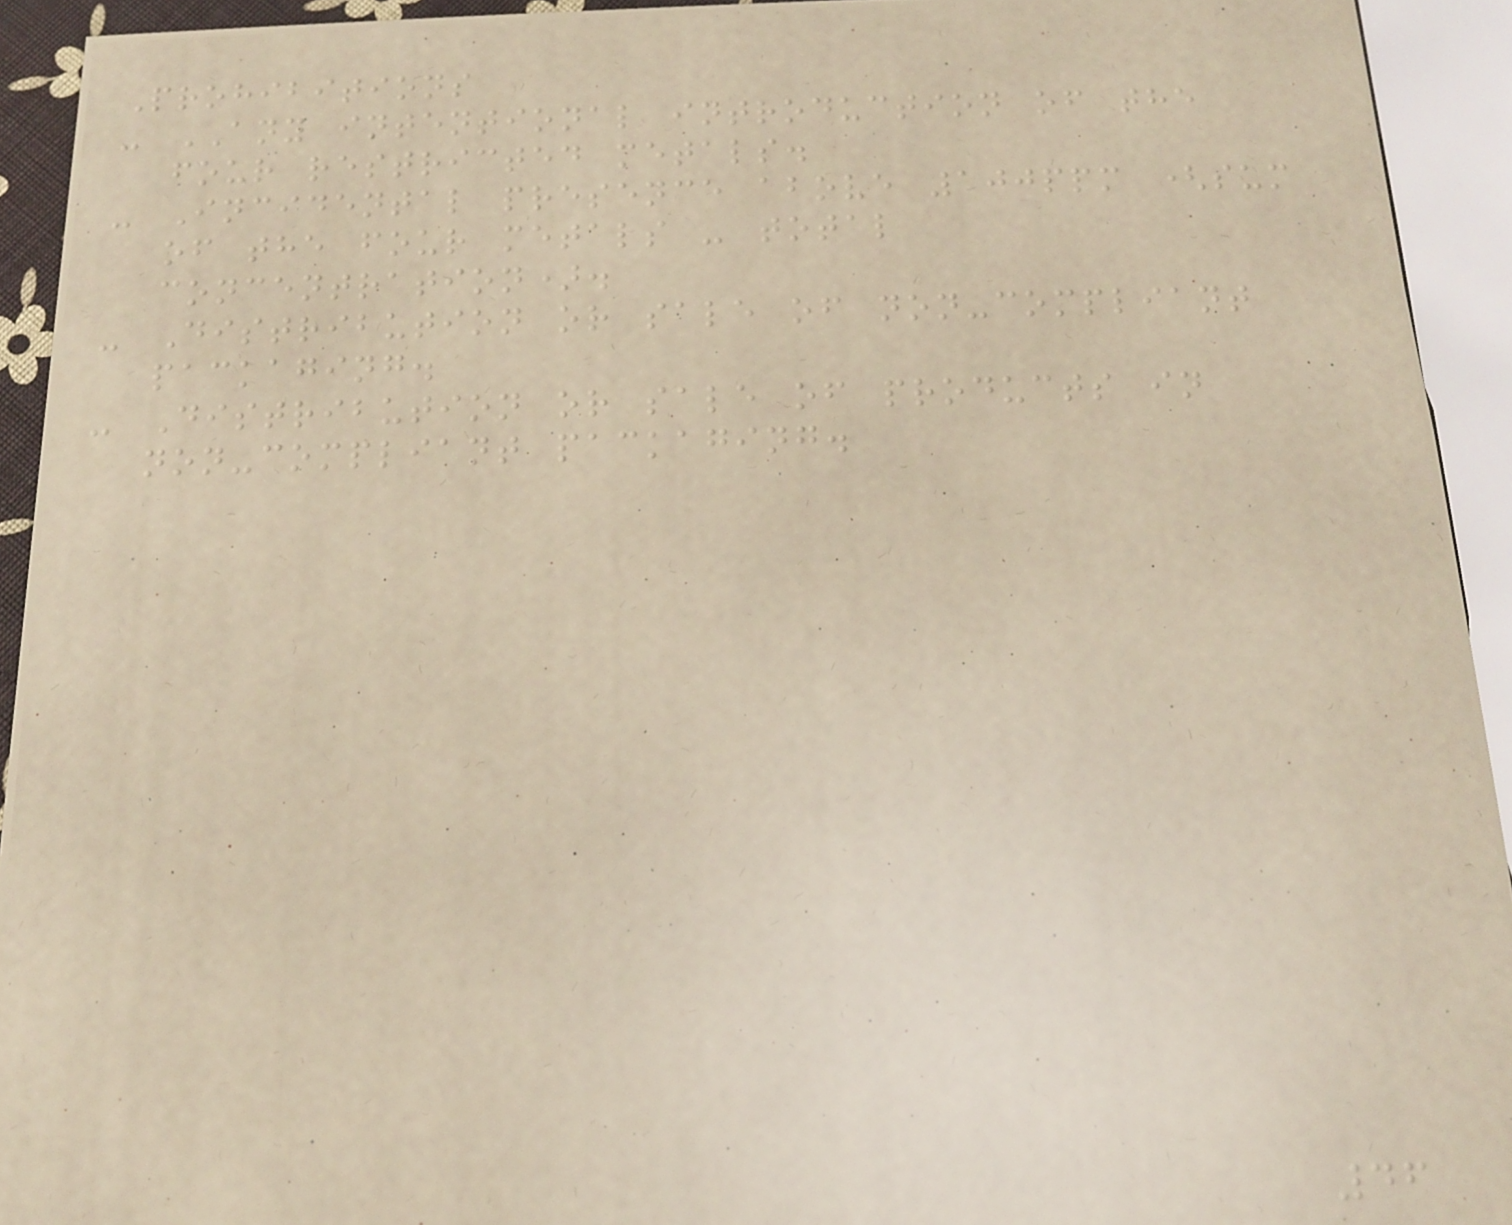Prohibitions
- ANY intentional introduction of the
four restricted metals.
- Incidental presence above 100ppm (sum
of the four metals - total
concentration).
- Distribution or sale of non-compliant
packaging.
- Distribution or sale of products in
non-compliant packaging.
46
